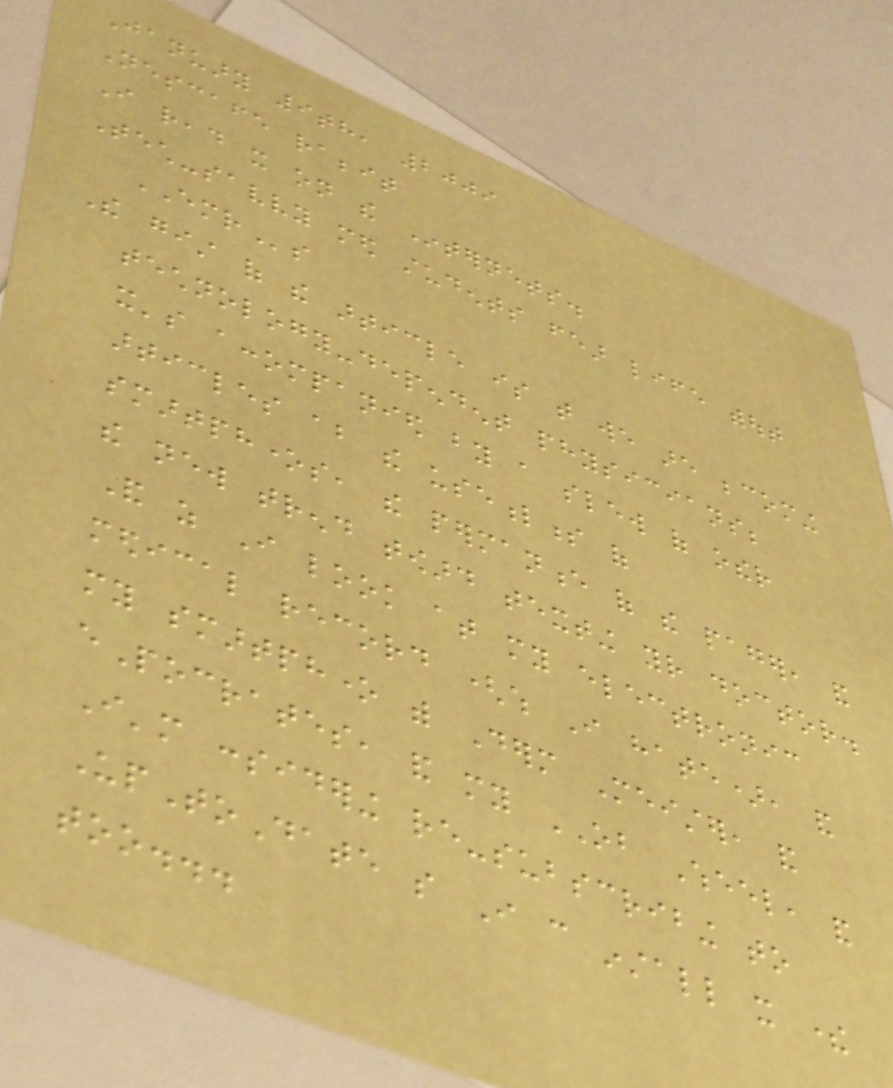January 9th, 2009
Nescafe rabbit
I read it on the Internets.
Tech-savvy med students fear life without
EMRs
The gist of the article is that we are becoming
technology-dependent physicians;
it's accompanied by a slew of other
articles about the usefulness of
smartphones, the permanence of the pager, and
the new trend toward texting your doctor.
And as I look at my electronic
medical record (which I hate), and
my smartphone with Derm Meister, and
ePocrates, and my OB Wheel, and
I'm considering re-subscribing to
UpToDate so I can install it there
too...
